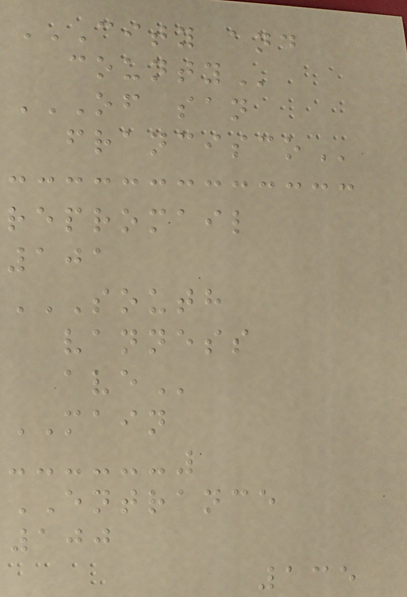CITY AND
COUNTY
OF SAN
FRANCISCO
repromail
101
SOUTH
VANNESS
AVE
MAIN
ENTRANCE
100
135
